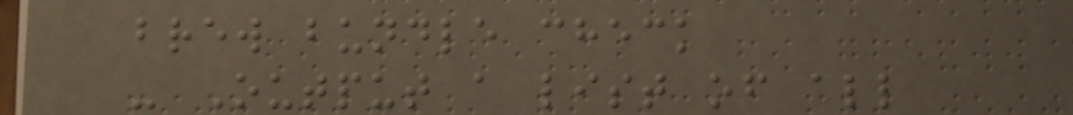brew bundle check
- Output a list of all
